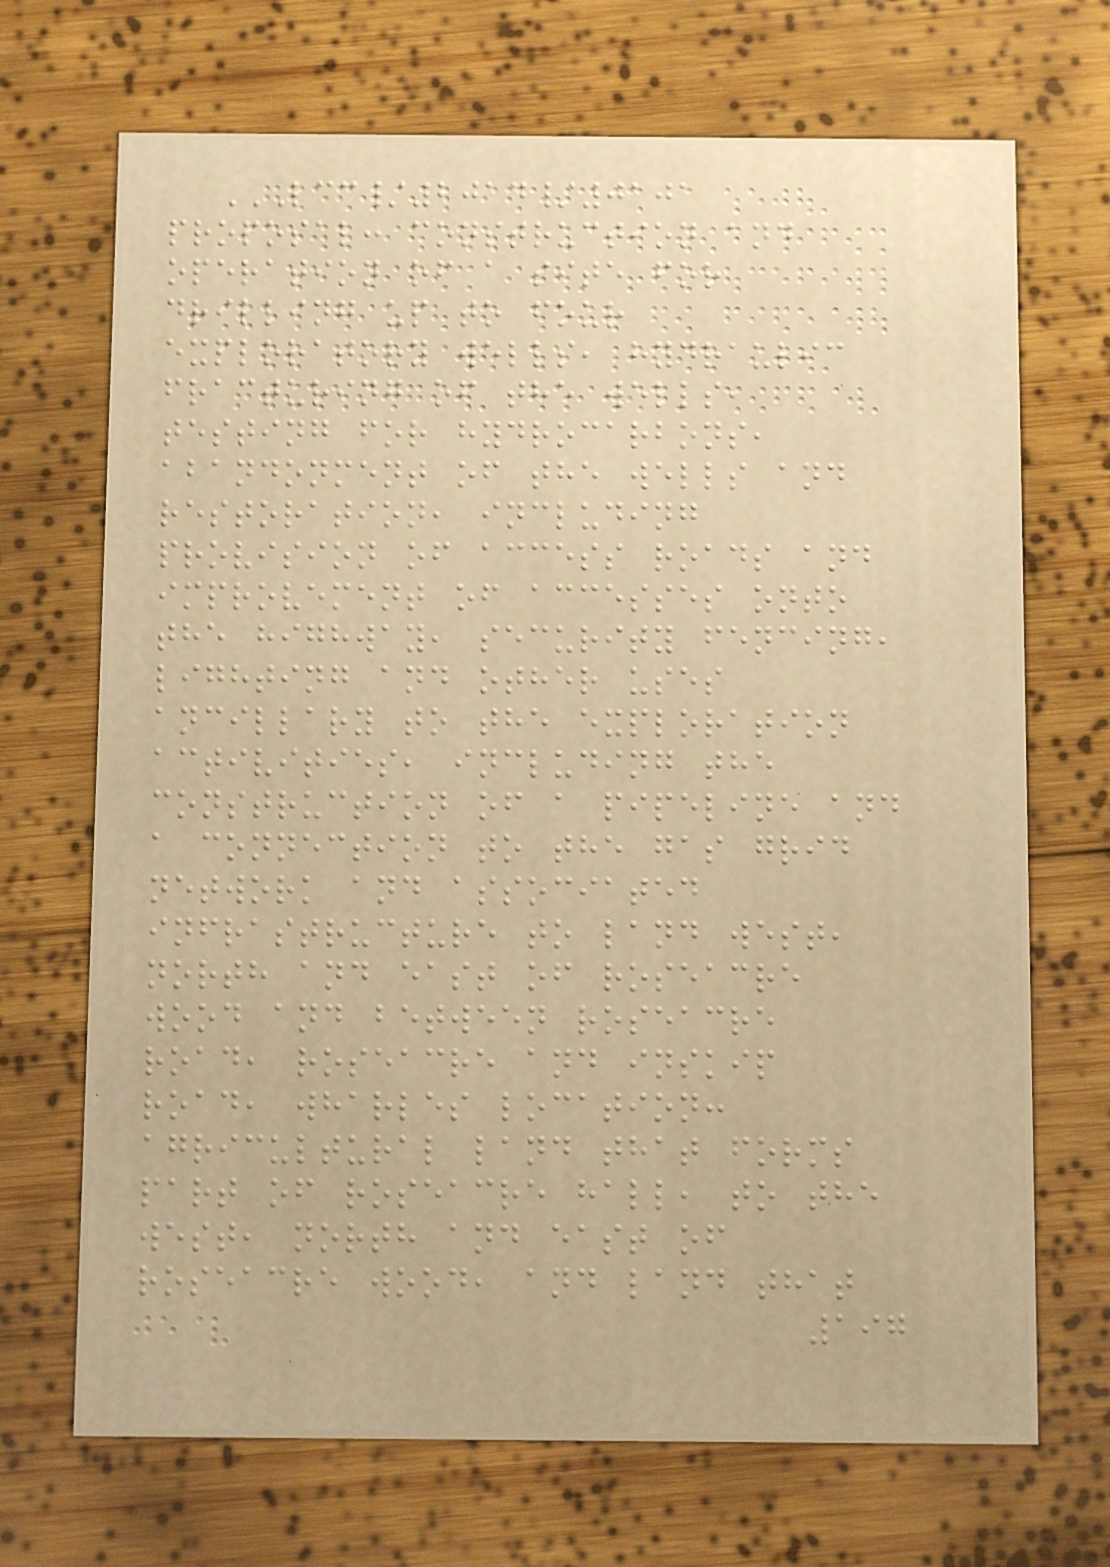LCC/2014/0101
PROPOSAL: CONSTRUCTION AND
OPERATION OF A SITE FOR
DRILLING UP TO FOUR
EXPLORATORY WELLS, HYDRAULIC
FRACTURING OF THE WELLS,
TESTING FOR HYDROCARBONS,
ABANDONMENT OF THE WELLS AND
RESTORATION, INCLUDING
PROVISION OF ACCESS ROADS AND
IMPROVEMENT OF ACCESSES ONTO
THE HIGHWAY, SECURITY FENCING,
LIGHTING AND OTHER USES
ANCILLARY TO THE EXPLORATION
ACTIVITIES, INCLUDING THE
CONSTRUCTION OF A PIPELINE AND
A CONNECTION TO THE GAS GRID
NETWORK AND ASSOCIATED
INFRASTRUCTURE TO LAND WEST,
NORTH AND EAST OF ROSEACRE
WOOD AND BETWEEN ROSEACRE
ROAD, ROSEACRE AND INSKIP
ROAD, WHARLES LOCATION:
AGRICULTURAL LAND THAT FORMS
PART OF ROSEACRE HALL, TO THE
WEST, NORTH AND EAST OF
ROSEACRE WOOD, AND LAND THAT
197
